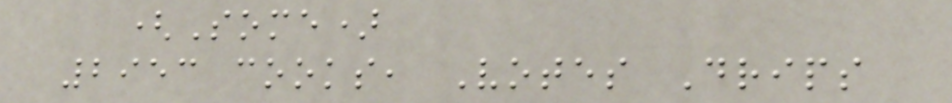(Some)
2953 cooks, Votes Drips
